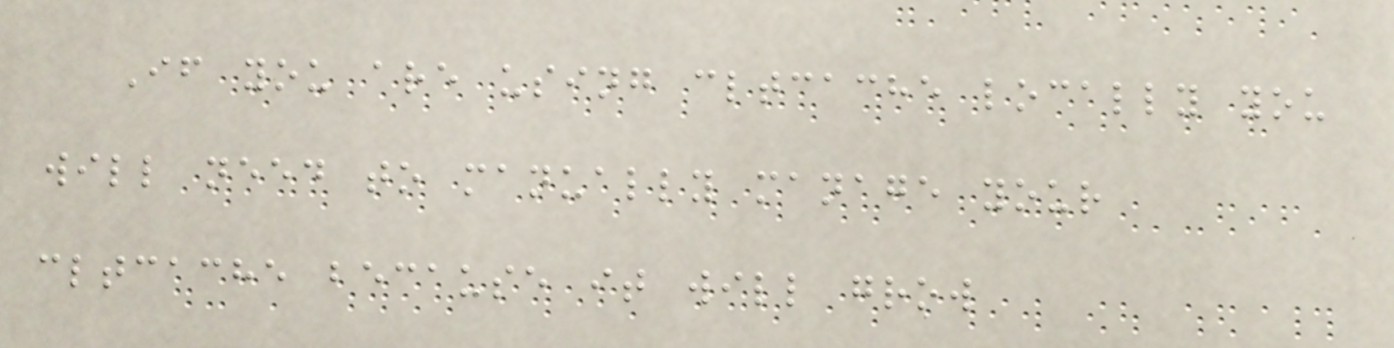If you are using cltcache locally you
will need to manually manage your
cltcache because it will grow
